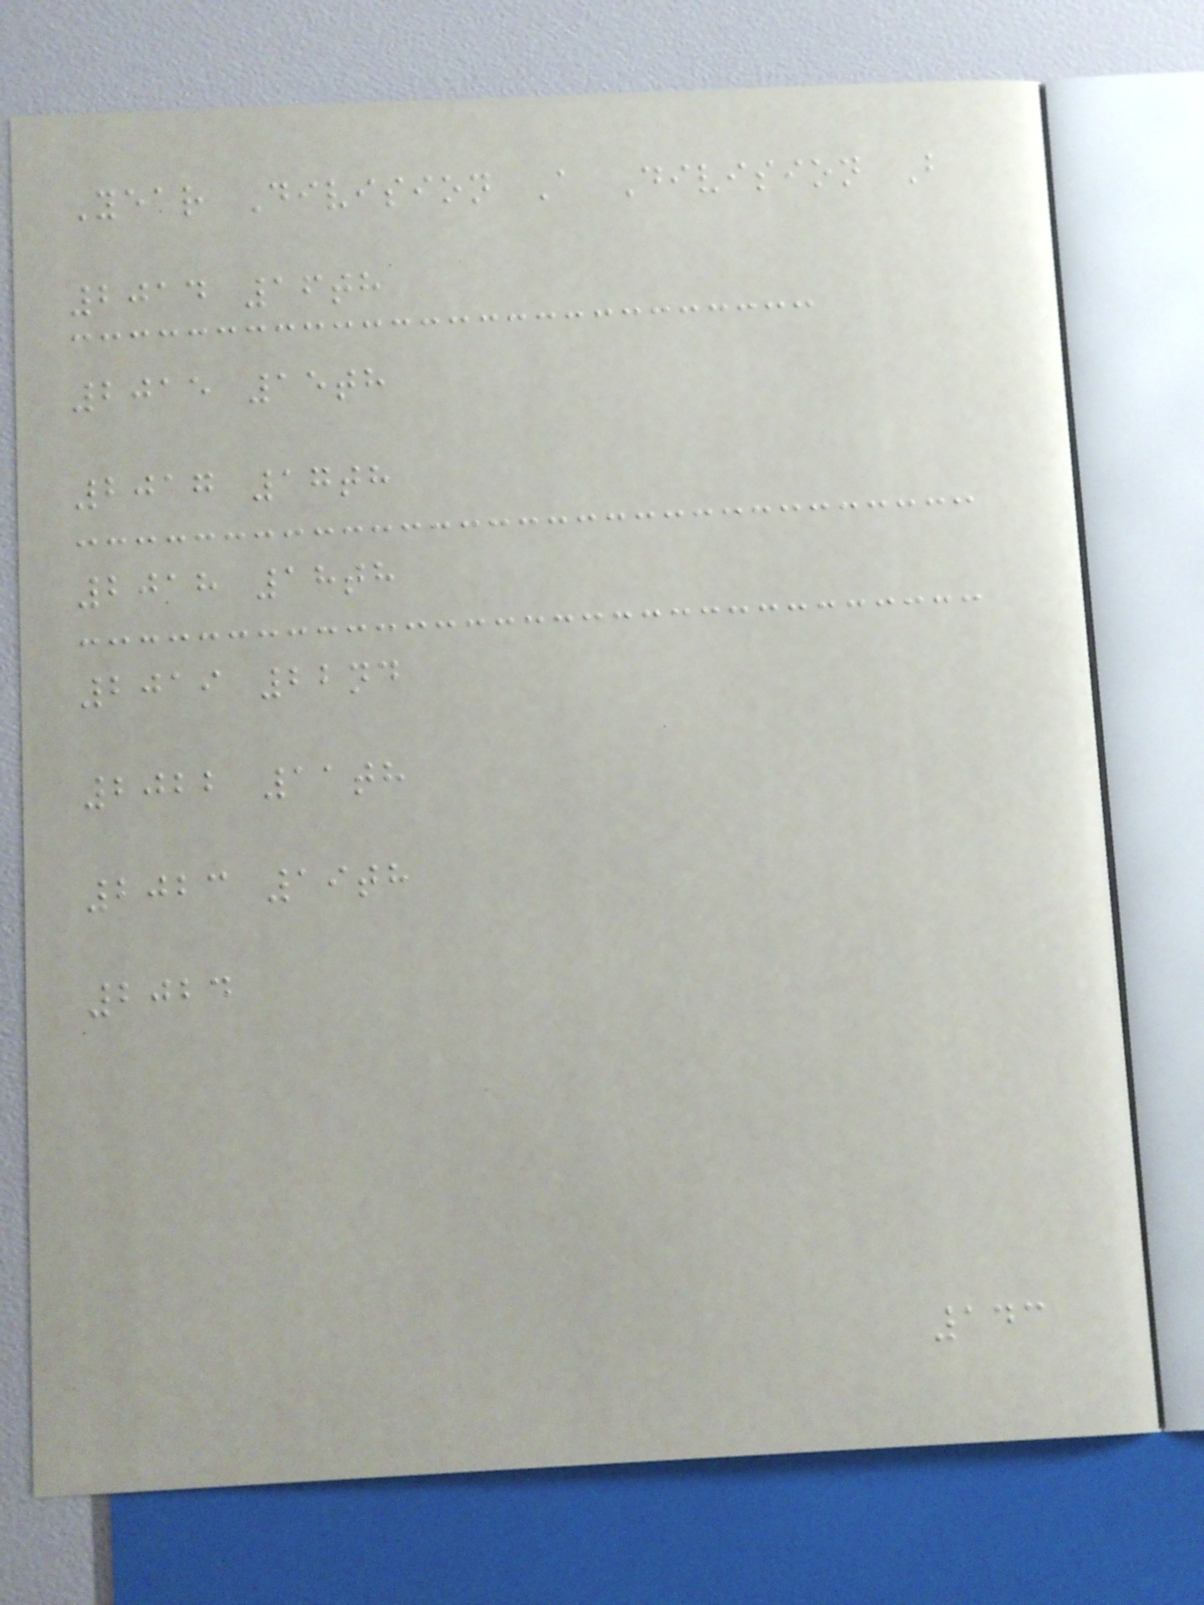Year Division A Division B
2014 16th
2015 15th
2017 17th
2018 18th
2019 22nd
2022 11th
2023 19th
2024
143
